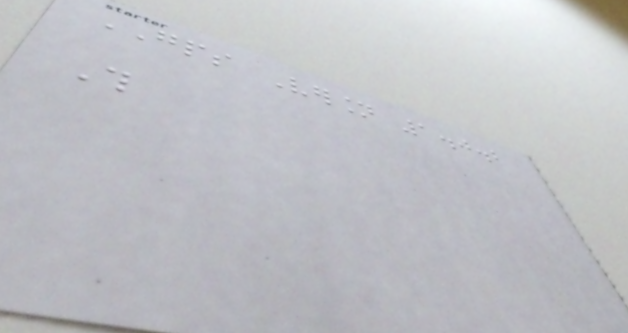GPS Version 1.0.2
This
